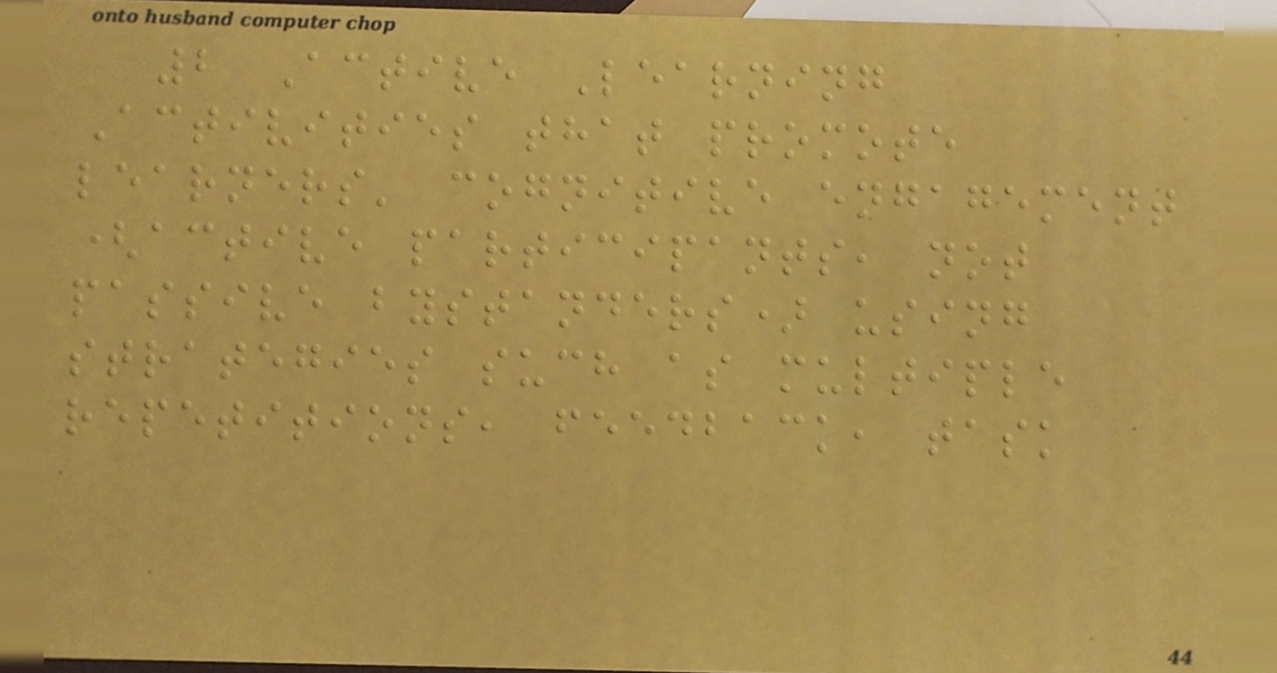2 Active Learning
Activities that promote
learners' cognitive engagement
(active participants, not
passive bystanders) using
strategies such as multiple
repetitions, feedback, task
